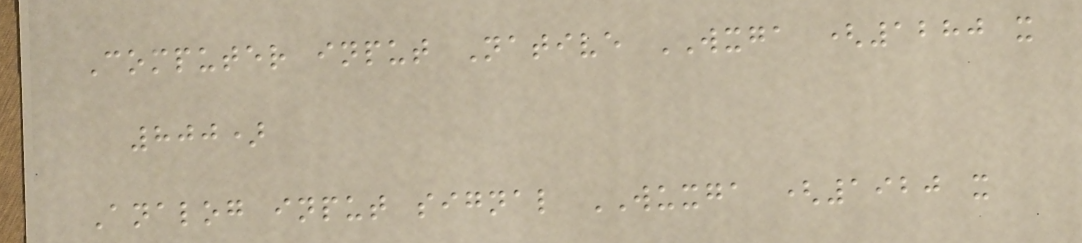Computer input Native WXGA (1280 x
800)
Analog input signal WUXGA (1920 x
